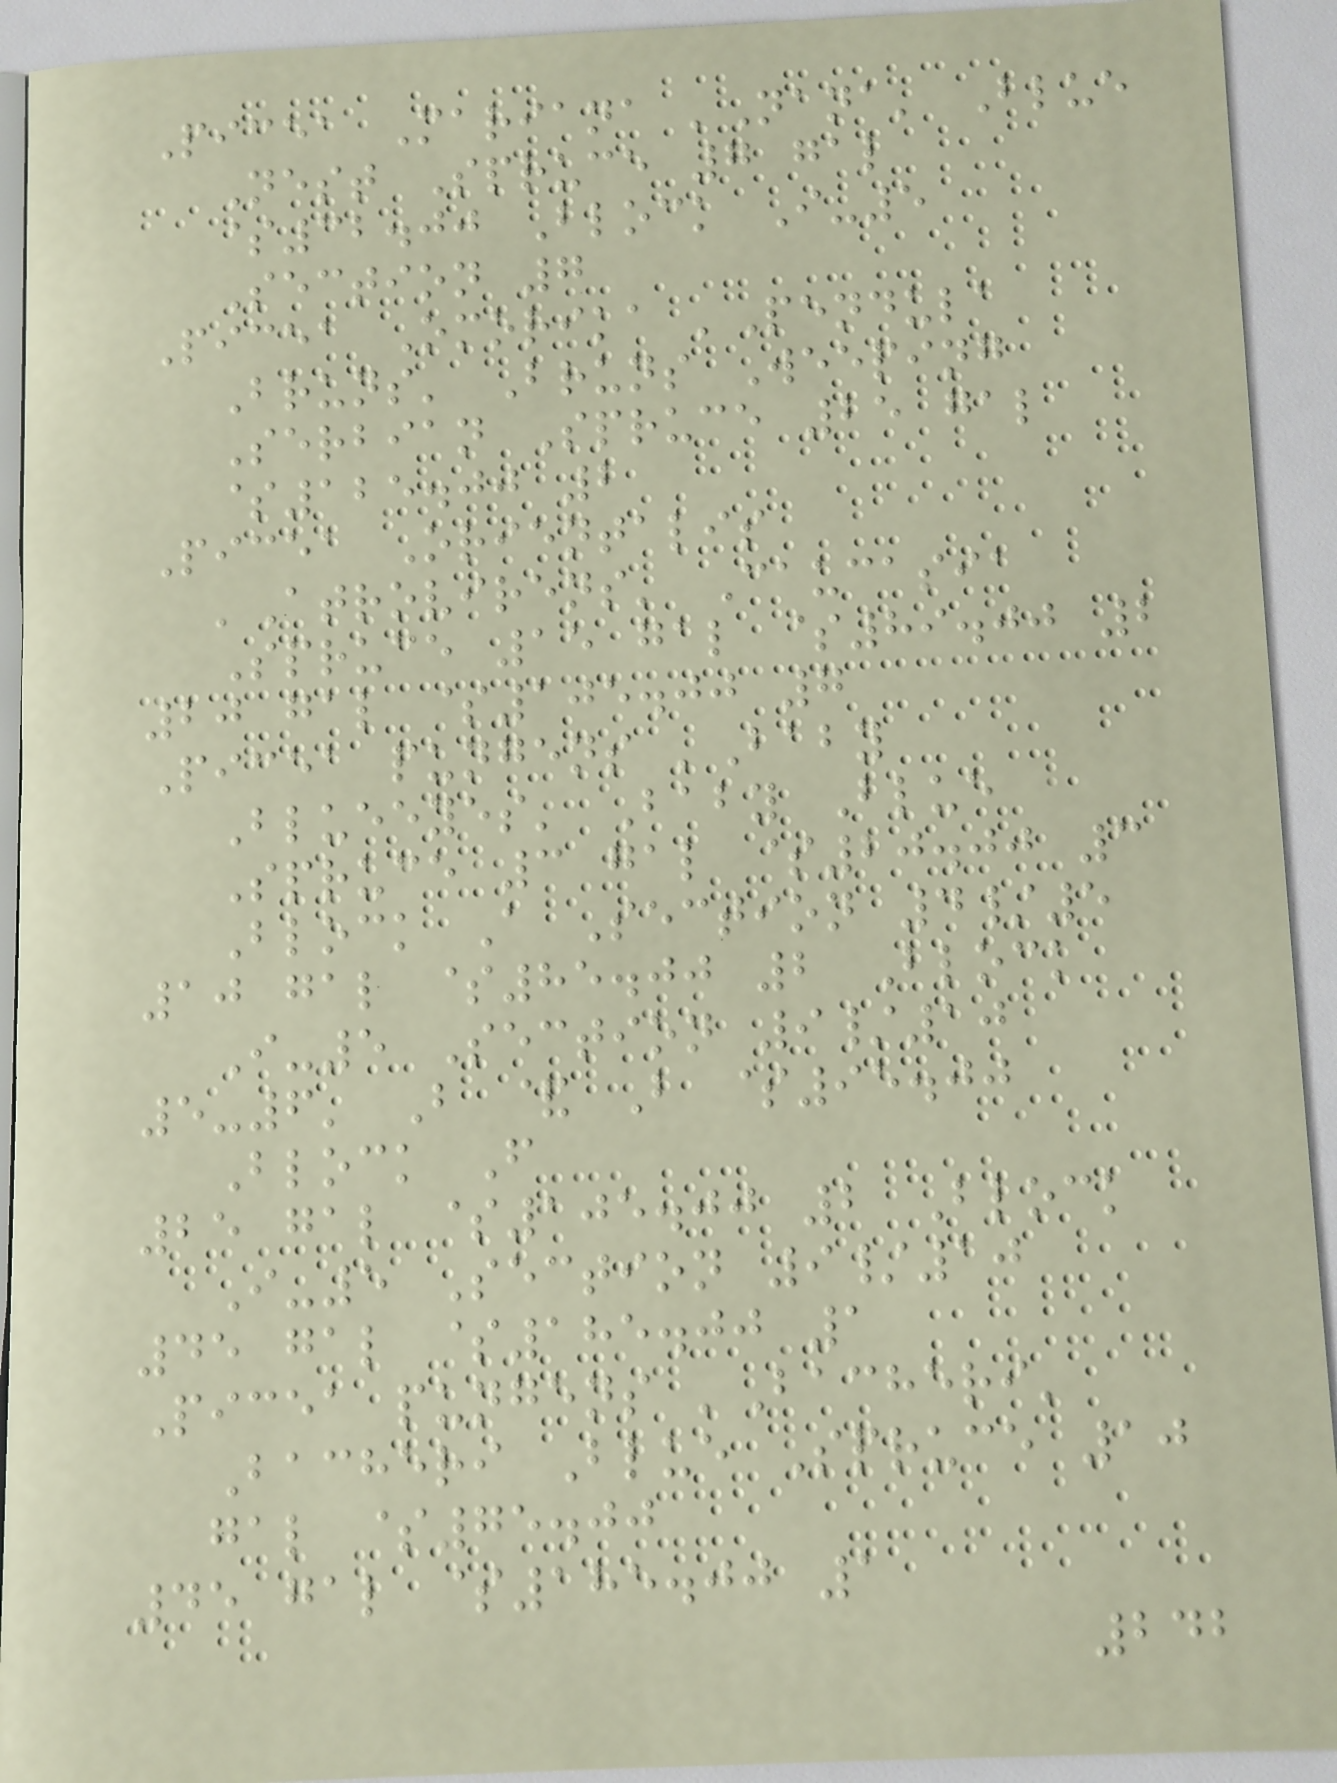Picea Mariana 'Nana' Blue
Nest Spruce 7 gal
$32.00 Block I-5
Section 7
Picea Omorika 'Pendula
Bruns' Bruns Weeping
Serbian Spruce 25 gal
$125.00 2
Picea Orientalis
'Atrovirens' Caucasia
Spruce 15 gal $89.00 2
20 gal $105.00 7
Picea pungens 'Baby
Blueeyes' Baby Blue
Spruce 3 gal $20.00 3
Block A Section 4/5
10 gal $85.00 2 Block
I-5 Section 9/10
5-6' B & B $95.00
Block F
25 gal $105.00 2 Block
I-5 Section 9/10
45 gal $185.00 1
Picea pungens 'Bacheri'
Bacheri Blue Spruce 10
gal $75.00
45 gal $185.00 1
242
